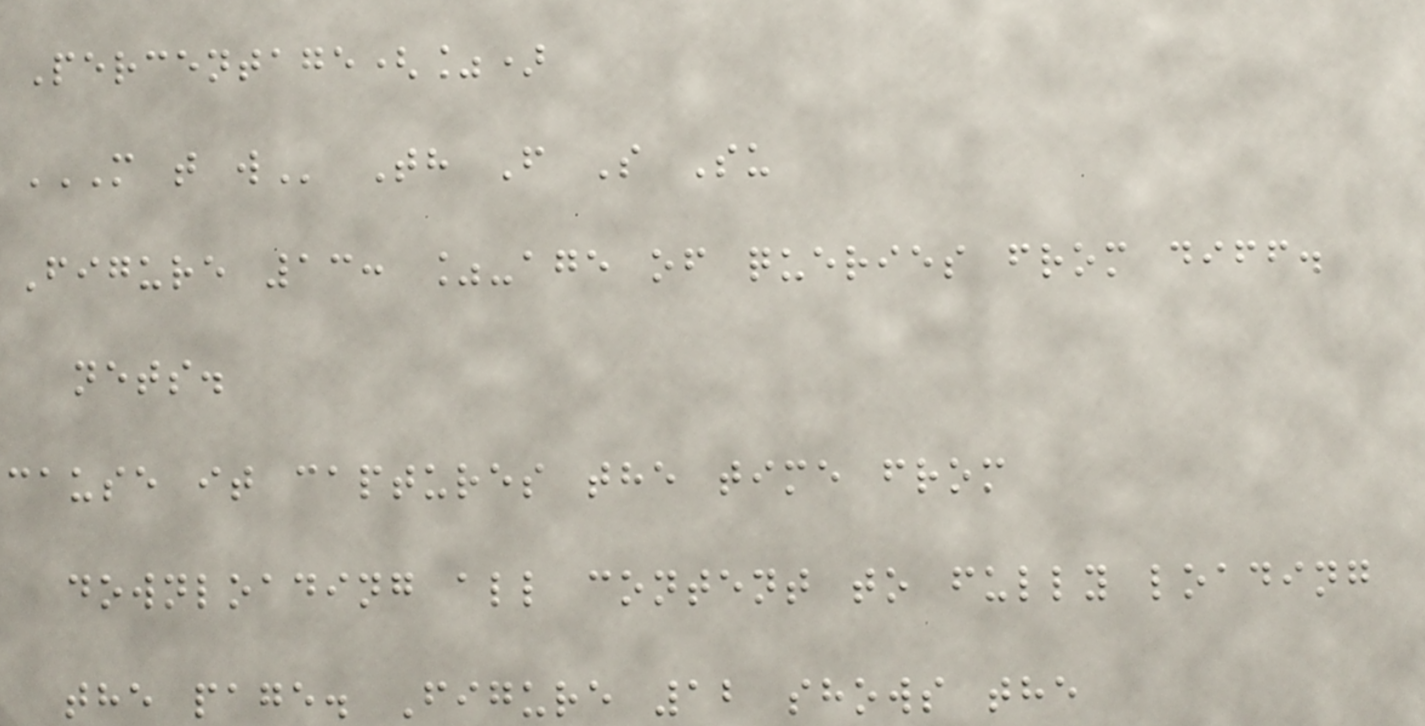Percentage(%)
M T W Th F S Su
Figure 13: %-age of queries from diff.
nets.
cause it captures the time from
downloading all content to fully loading
the page. Figure 12 shows the
